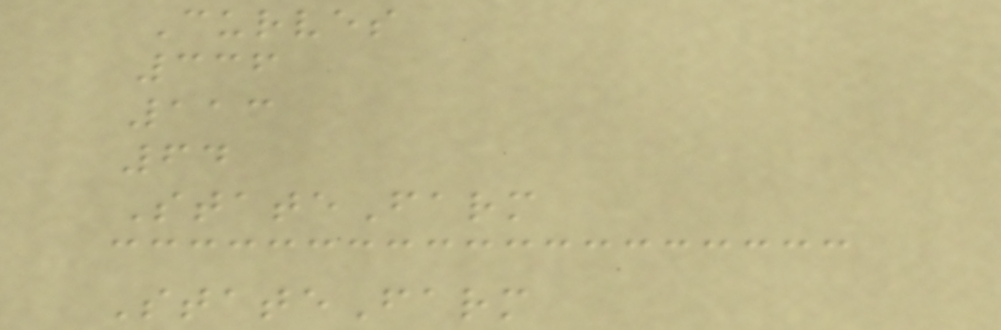Curves
336
113
64
StateFarm
StateFarm
